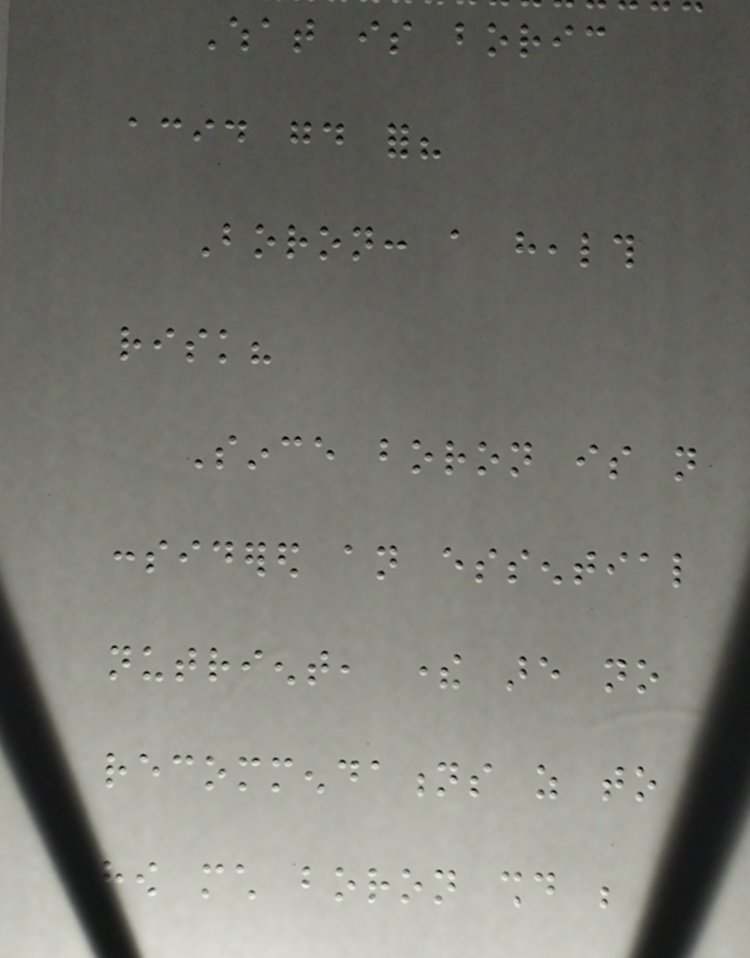What is boric
acid good for?
Boron: a health
risk?
Since boron is not
considered an essential
nutrient, there are no
recommendations as to
how much boron should be
